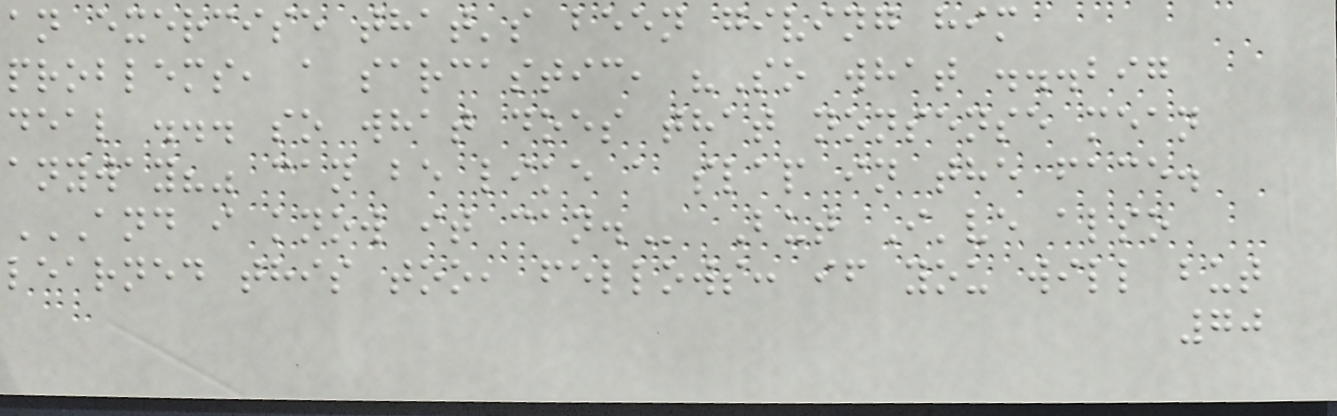an exercise that's been giving him
problems, a sarcastic, "So what ...big
deal ... so what does that nonsense mean
anyway?" can be like a slap in the face.
AND I KNOW IT CAN. But I've also
learned this too, fellows: if you will but
70
